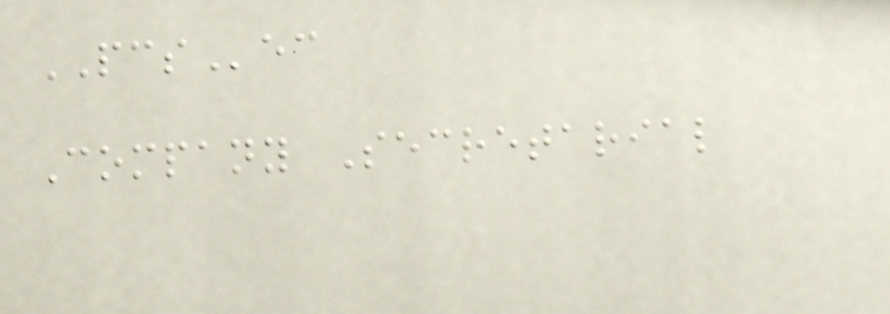PCSec
Company Secretarial
